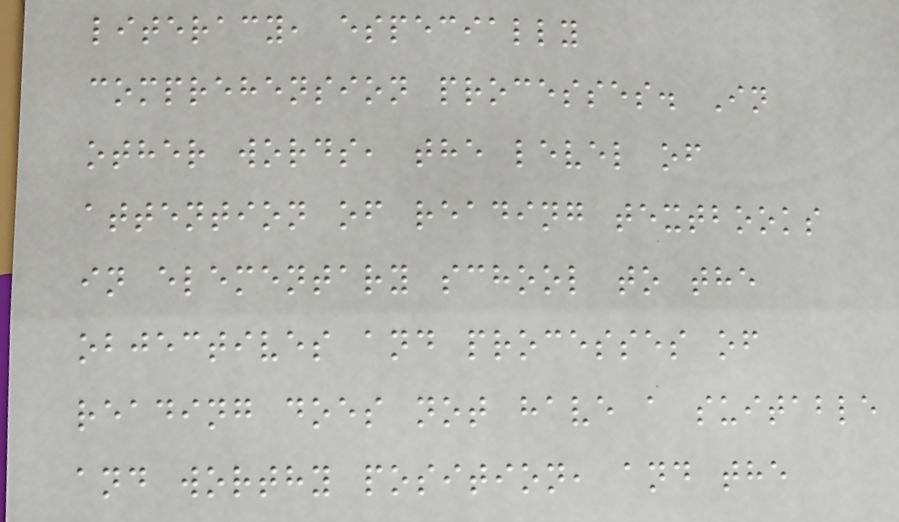literacy, especially
comprehension processes. In
other words, the level of
attention of reading textbooks
in elementary school to the
objectives and processes of
reading does not have a suitable
and worthy position, and the
